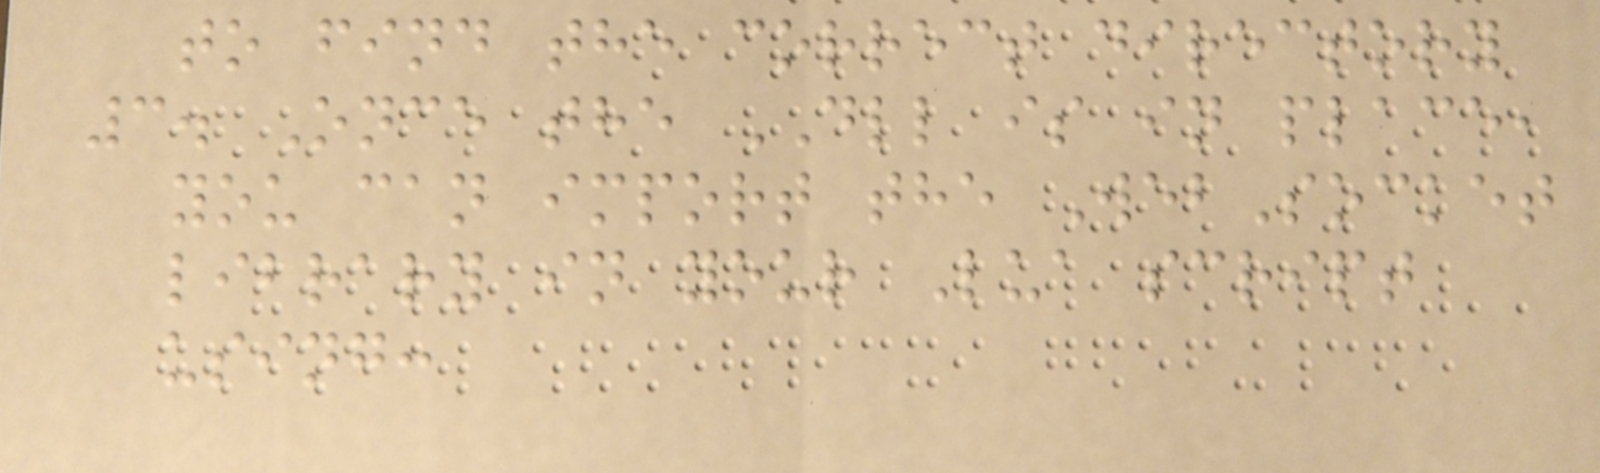to find the correct directory
3. Once the DLL is in place,
you can import the WebSocket
library in your Lua script
using:
